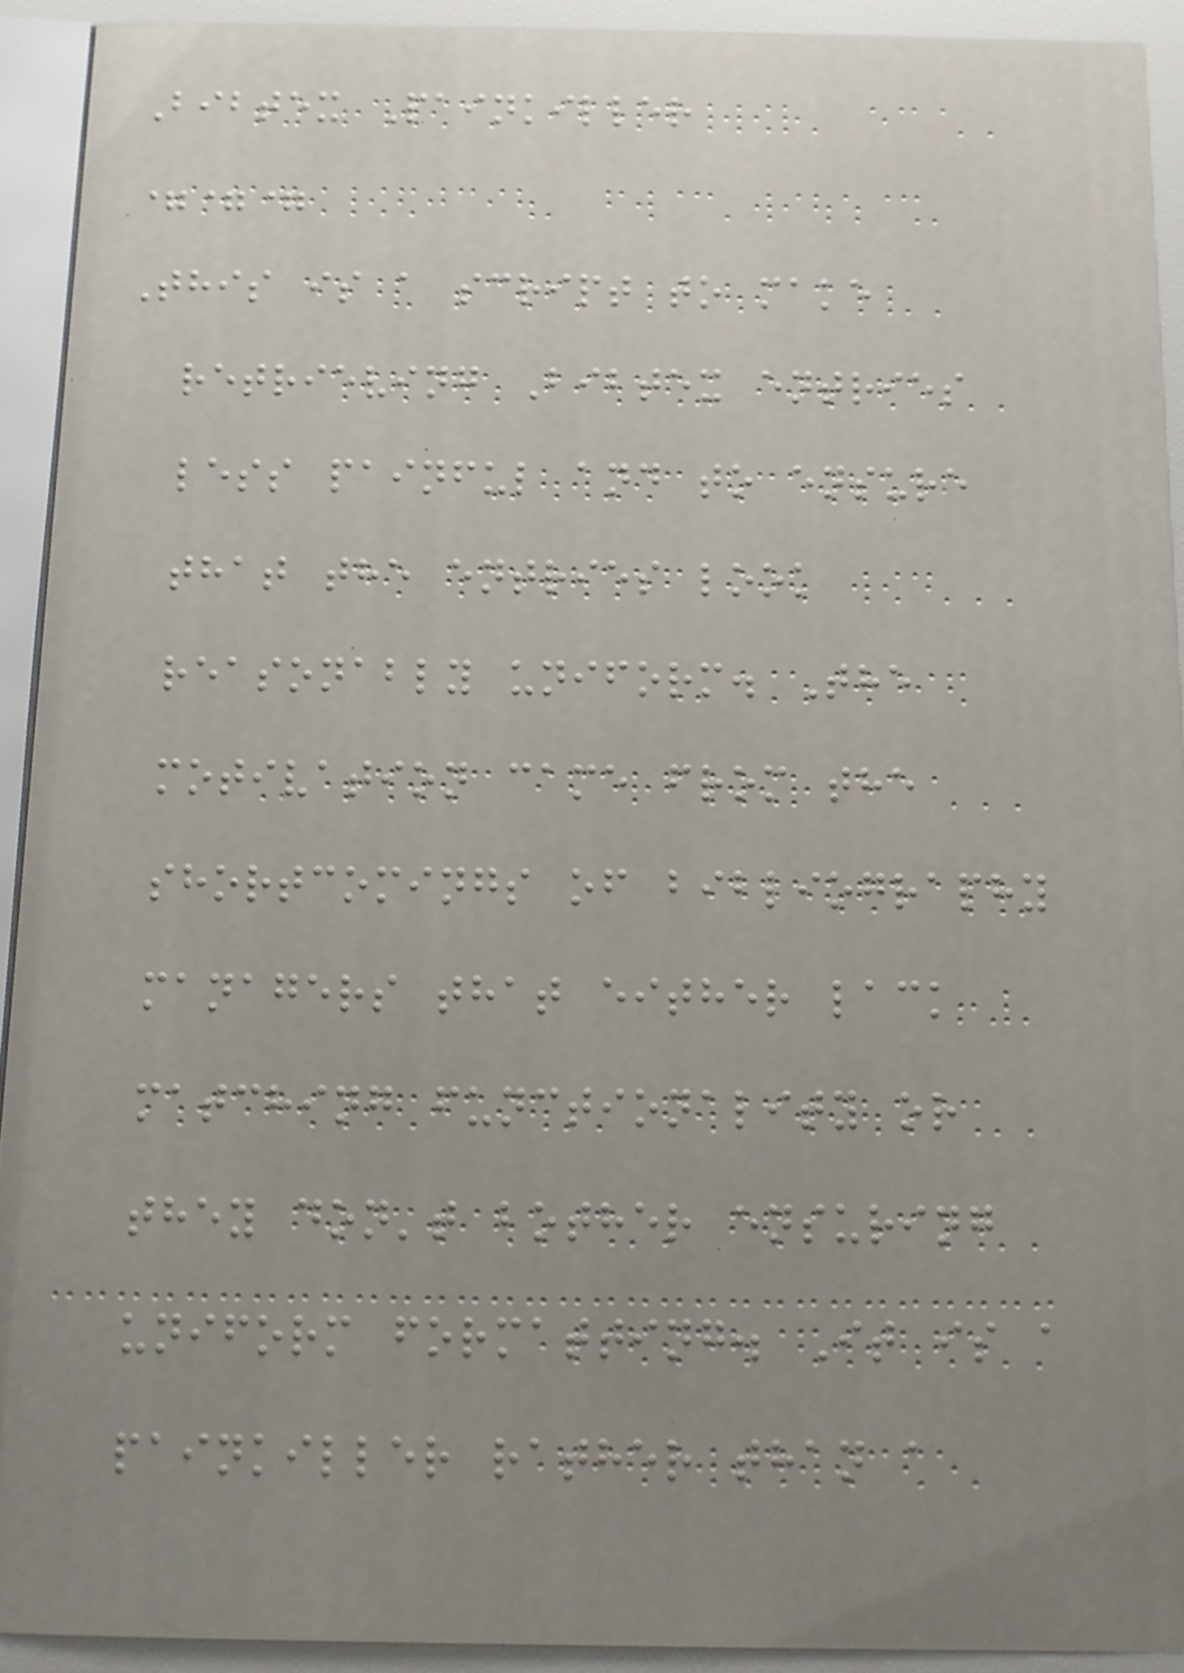Bibtex Painkiller
===
This is a script to make
retrieving Bibtex entries
less painful and to ensure
that the entries look
reasonably uniform. The
motivation came from the
shortcomings of bibliography
managers that either lack
matching functionality or
they don't bother ensuring
uniform formatting. It is a
painkiller rather than a
